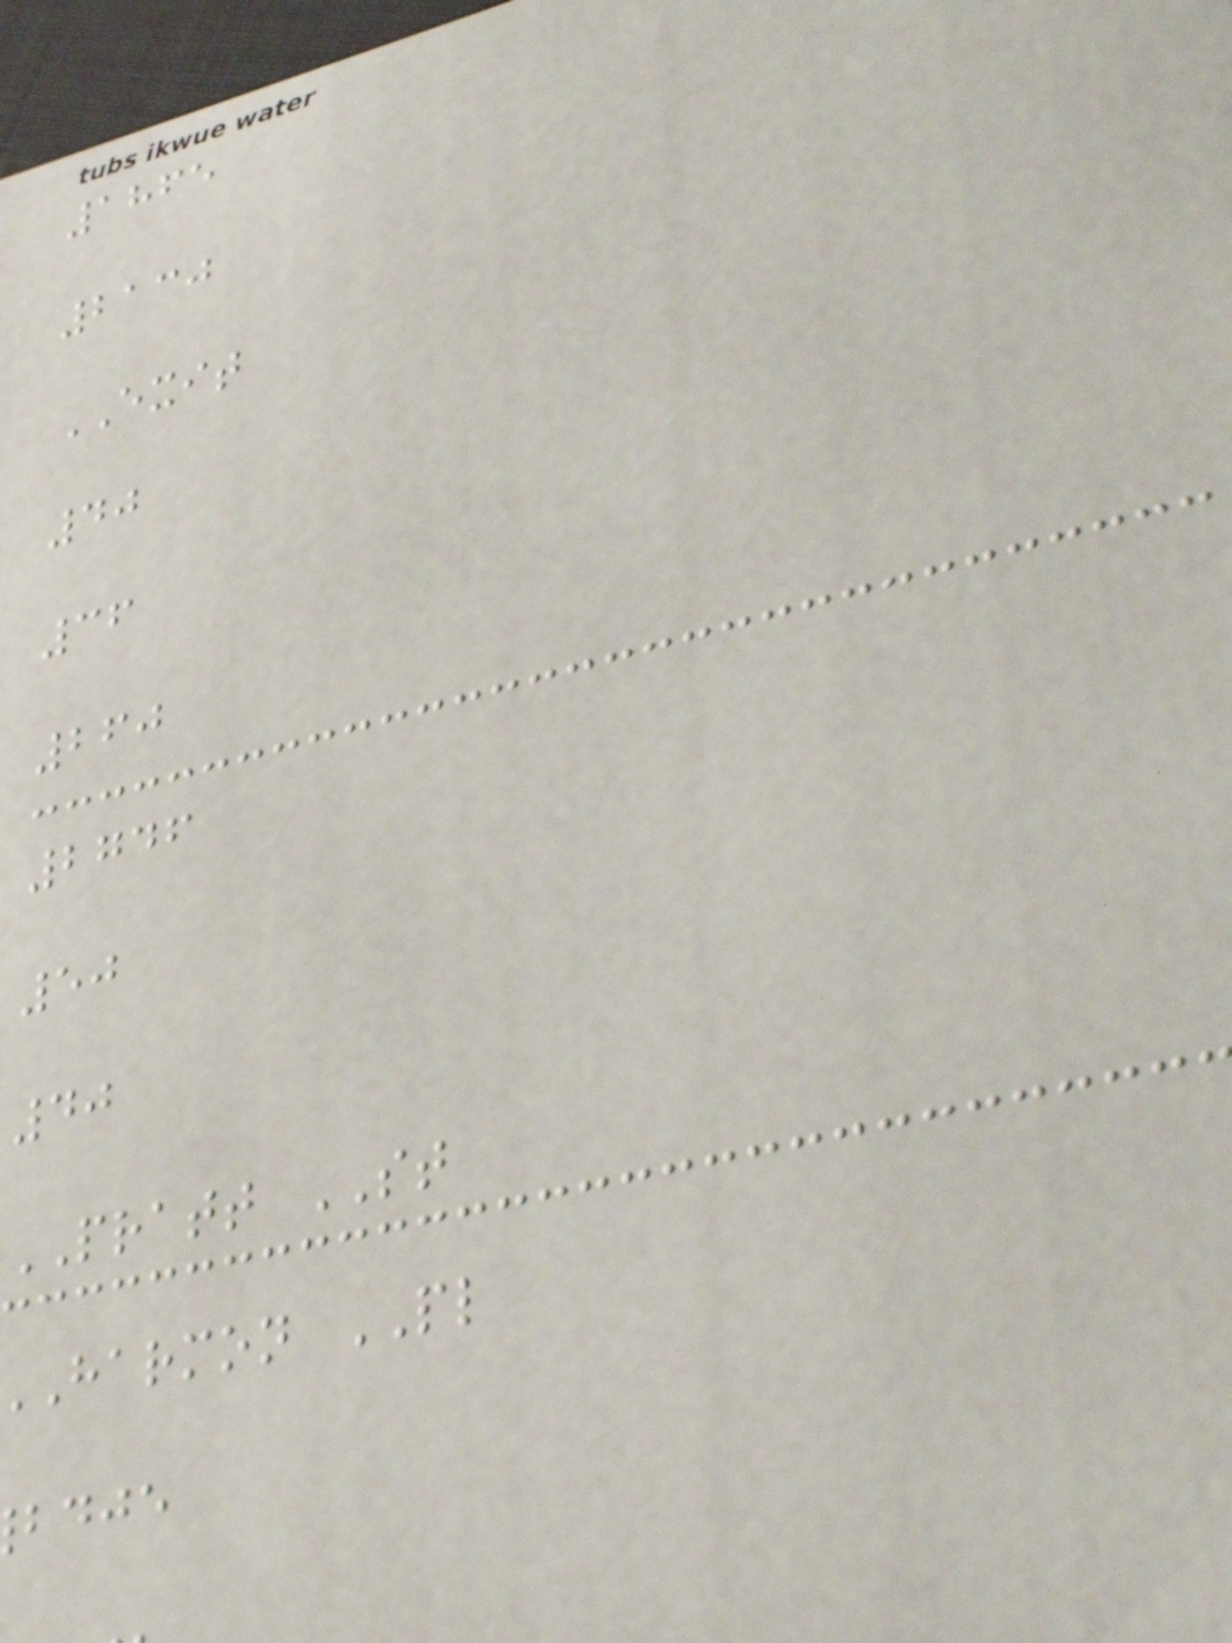1865
2130
EXIT
40
36
260
2746
50
40
PRATT ST
harmon PL
bdje
